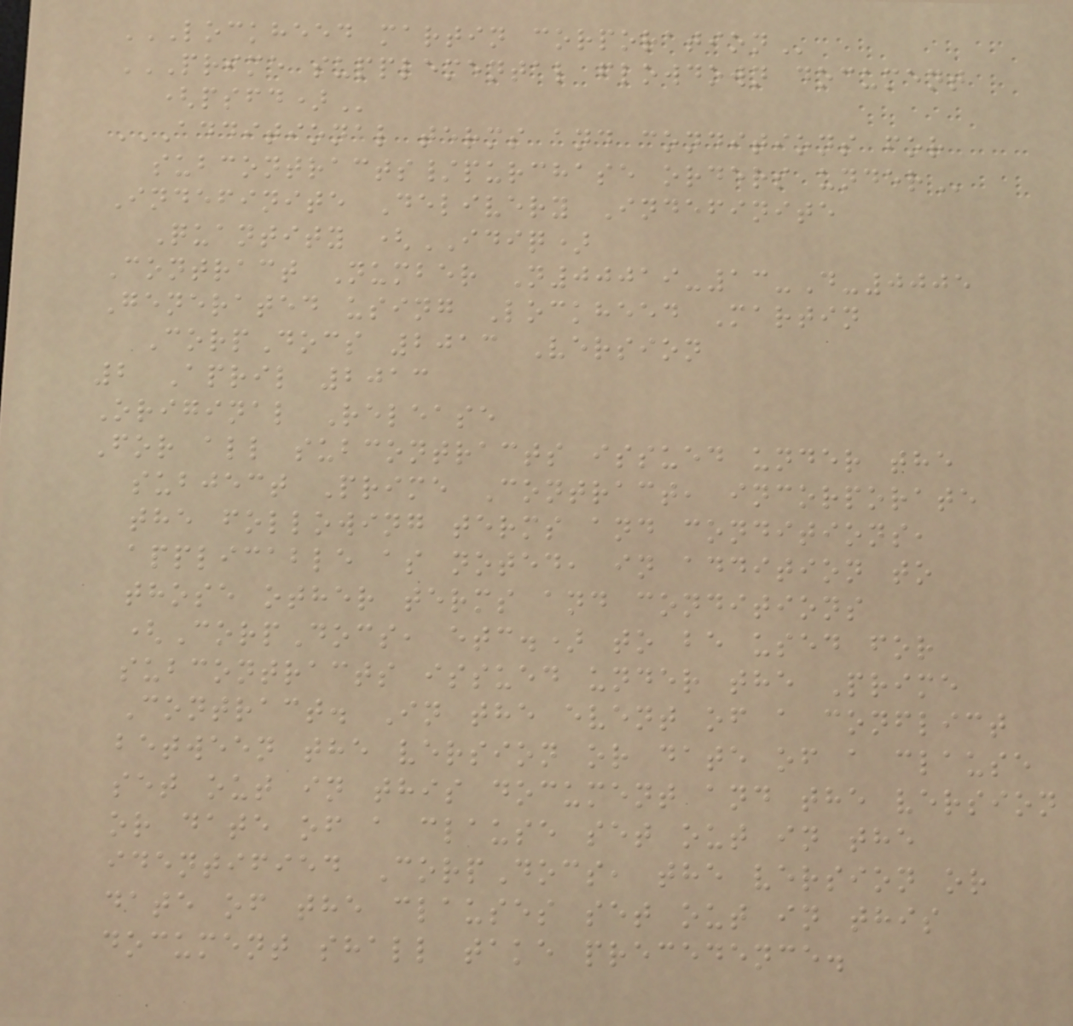LOCKHEED MARTIN CORPORATION
PRIME SUPPLEMENTAL FLOWDOWN DOCUMENT
(PSFD)
ADDITIONAL TERMS AND CONDITIONS FOR
SUBCONTRACTS/PURCHASE ORDERS UNDER
Indefinite Delivery Indefinite
Quantity (IDIQ)
Contract Number N00019-13-D-0005
Generated using Lockheed Martin
CorpDocs 2013 Version
2 April 2013
Original Release
For all subcontracts issued under the
subject Prime Contract, incorporate
the following terms and conditions,
applicable as noted, in addition to
those other terms and conditions
(CorpDocs, etc.) to be used for
subcontracts issued under the Prime
Contract. In the event of a conflict
between the version or date of a clause
set out in this document and the version
or date of a clause set out in the
identified CorpDocs, the version or
date of the clauses set out in this
document shall take precedence.
